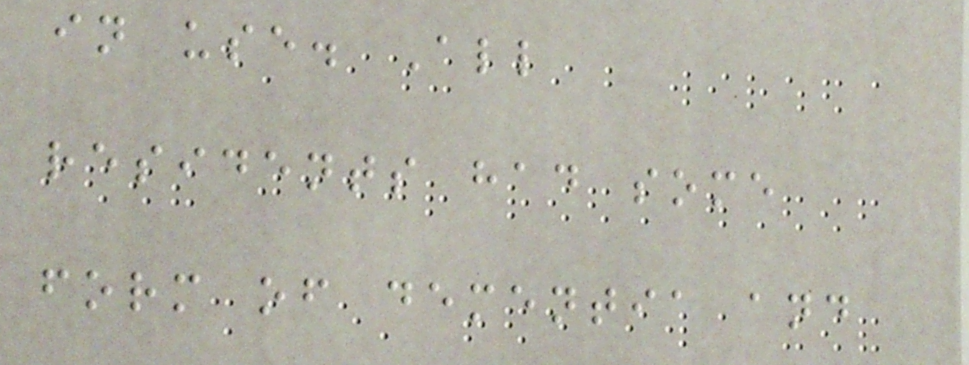in use. All
residents had some
form of dementia and
